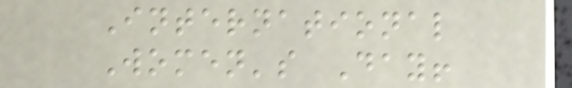International
Women's Day!
